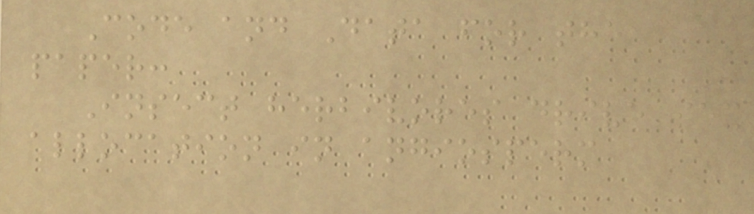Code and Data for the
paper:
Insect herbivores drive sex
allocation in angiosperm
